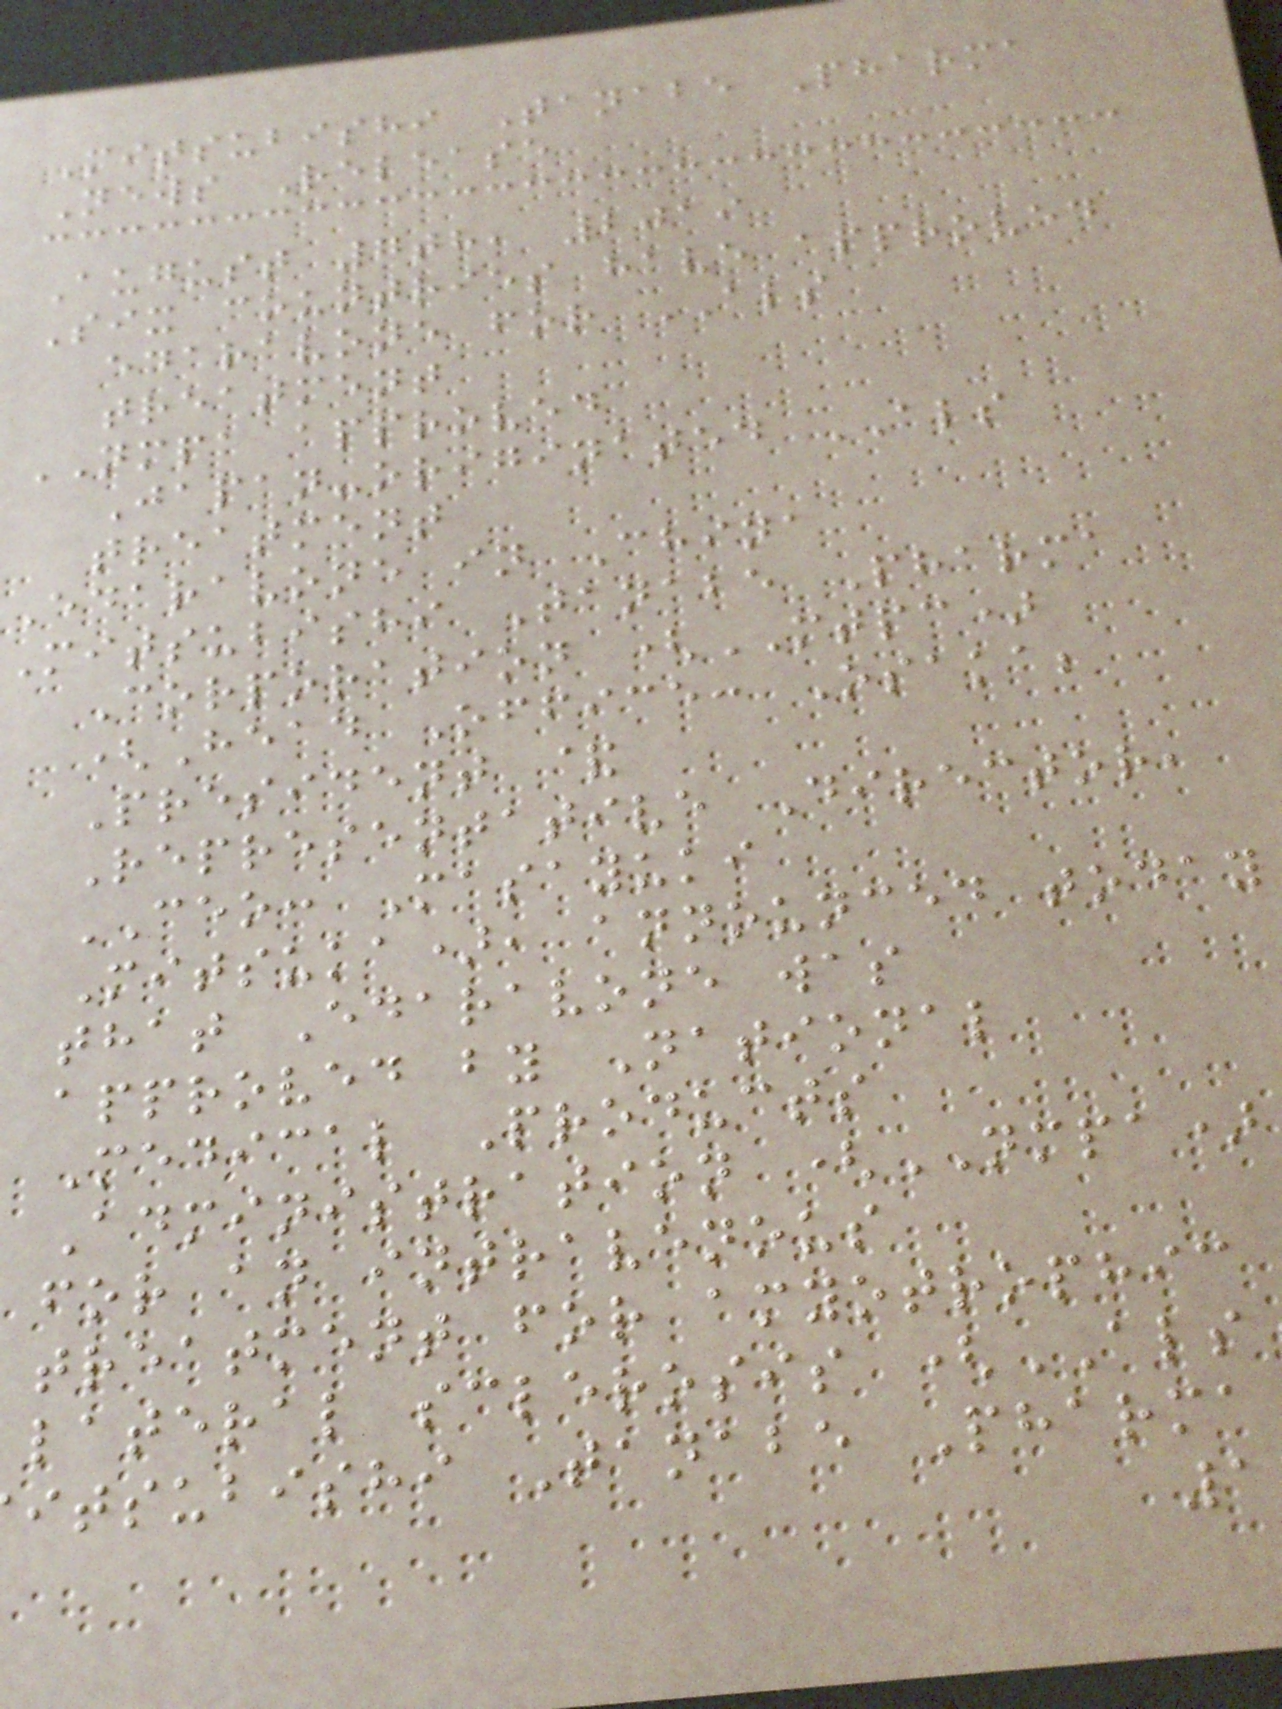Mitsubishi Tanabe Pharma
News Release
August 7th, 2019
Six countries have approved
edaravone for ALS
treatment
NMPA approved
Japan-originated ALS
treatment
Edaravone in China
Mitsubishi Tanabe Pharma
Corporation (MTPC)
(Head Office: Osaka;
President &
Representative Director,
CEO: Masayuki
Mitsuka), announced today
that Edaravone was
approved by National
Medical Products
Administration (NMPA)
for an intravenous
treatment for amyotrophic
lateral sclerosis (ALS
itsubishi Tanabe Pharma
